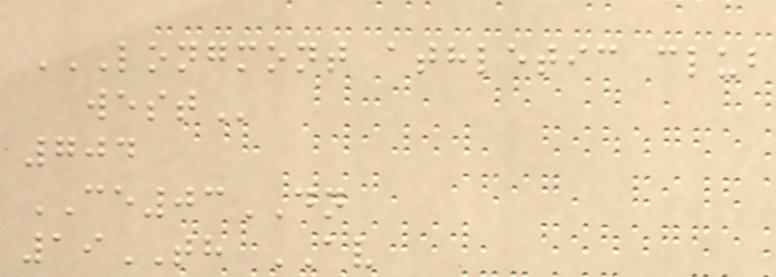LONGMONT ATHLETIC CLUB
WEST
704
CE03DN
19TH AV
